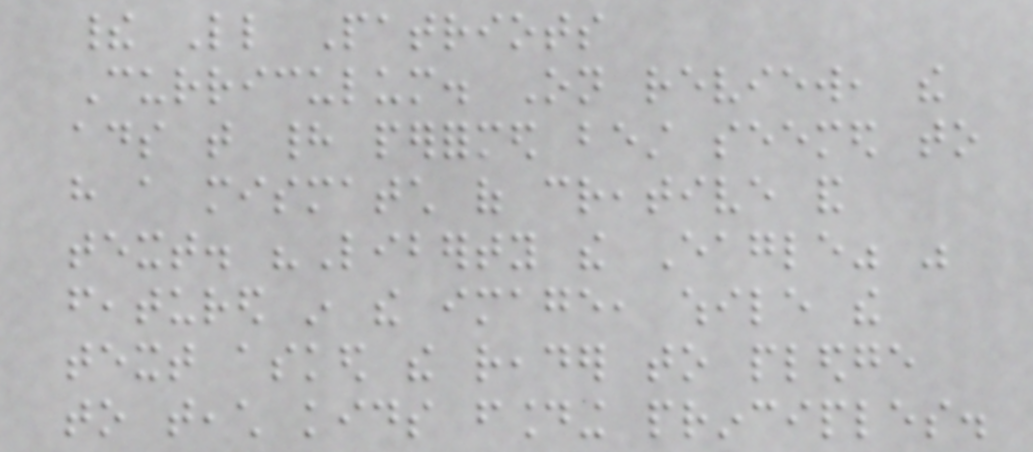their Little Patriots
Curriculum. On review, the
ads that had performed best seemed to
have a mismatch of creative and
text. "Liberty the Eagle" was
featured in the image, while the
text asked the reader to pledge
to teach kids founding principles.
